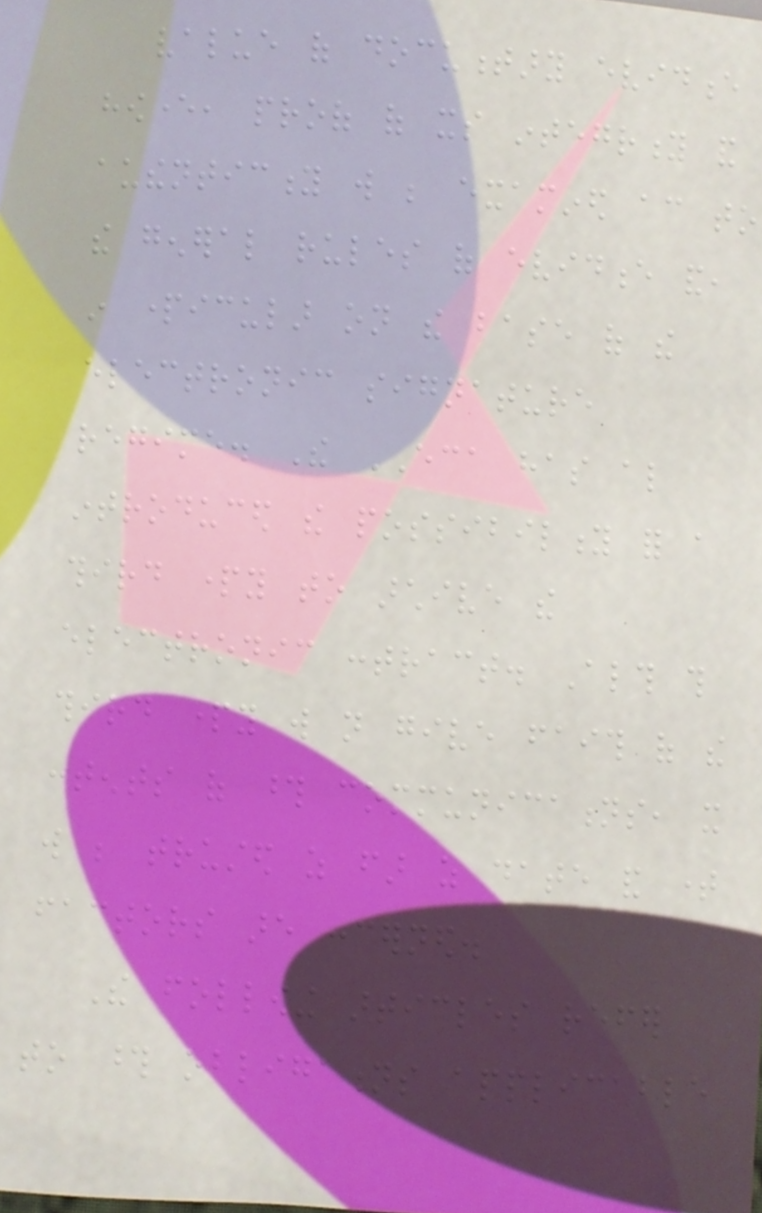value of documentary evidence
however, proof of its integrity and
authenticity will be examined according to
the general rules of evidence and,
in particular on the base of the
electronic signature
regime. The ECA has also
introduced the possibility for a
third party to archive the
electronic contract. Although this
third party will not give faith of the
contents of those communications, it
will be trusted as far as date and time
factors are concerned.
The following articles refer
to those obligations applicable
